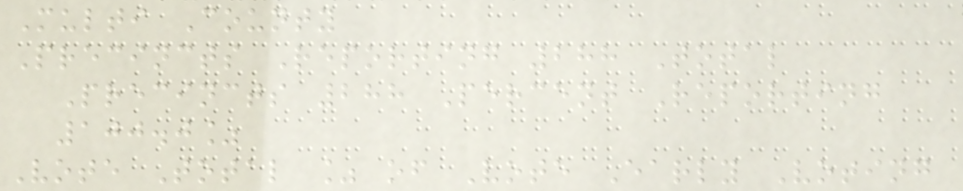Multi County
Precincts Reporting 288 Total
Precincts 288 Percent Reporting
100.0%
Vote Total % of Vote Early Voting
